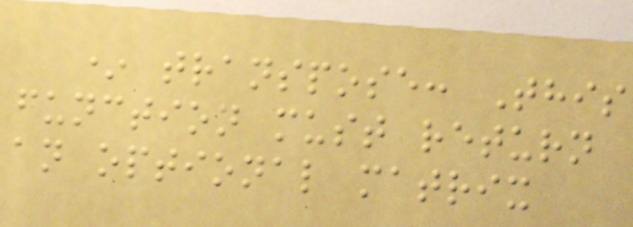* transpose: This
function must return
an optional matrix
